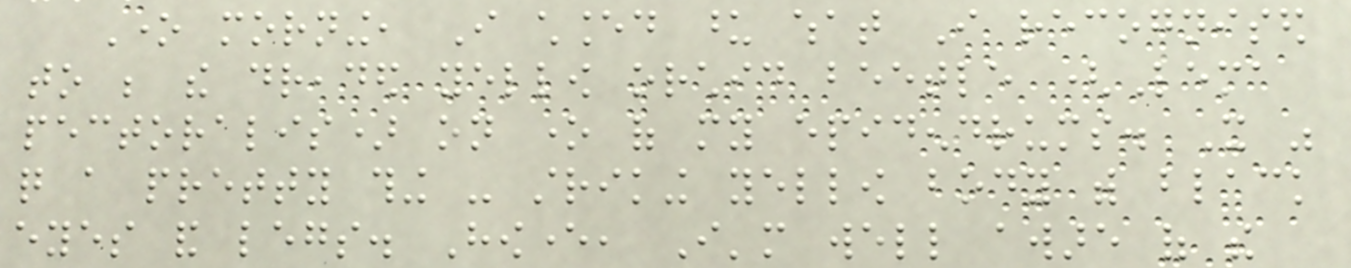One morning, I chanced upon what I recognised
to be the dreaded yellow orchid beetle (Lema
pectoralis) on one of my epidendrums. It was
quite a pretty thing - striking yellow body with black
eyes and legs. However, I'm well aware of the
